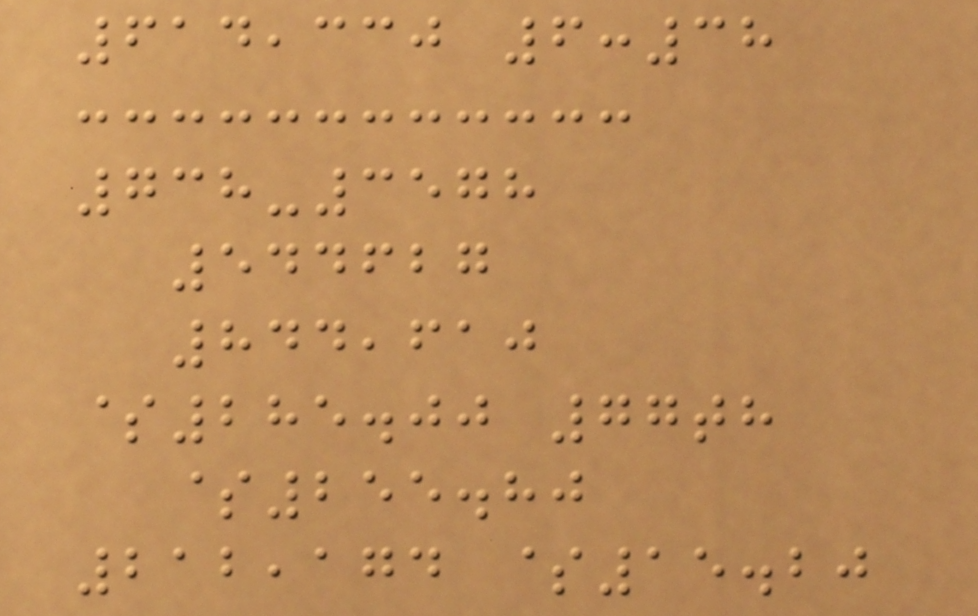614,330 6:38
738-3578
544627
844,610
$285.00 77th
$255.80
212,174 $15.20
